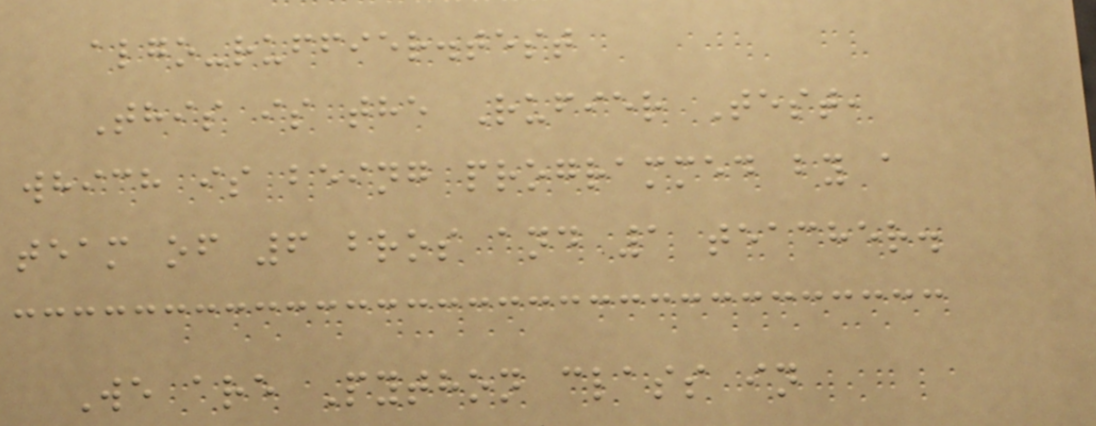algo-ruffier.test
This is the Rufier Test,
which is being programmed by a
team of 6 bros and 1 teacher.
We are Python class in
